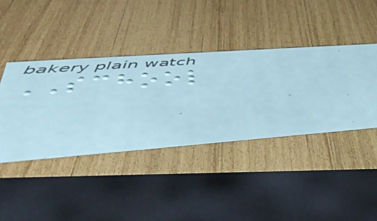SCHOOL
